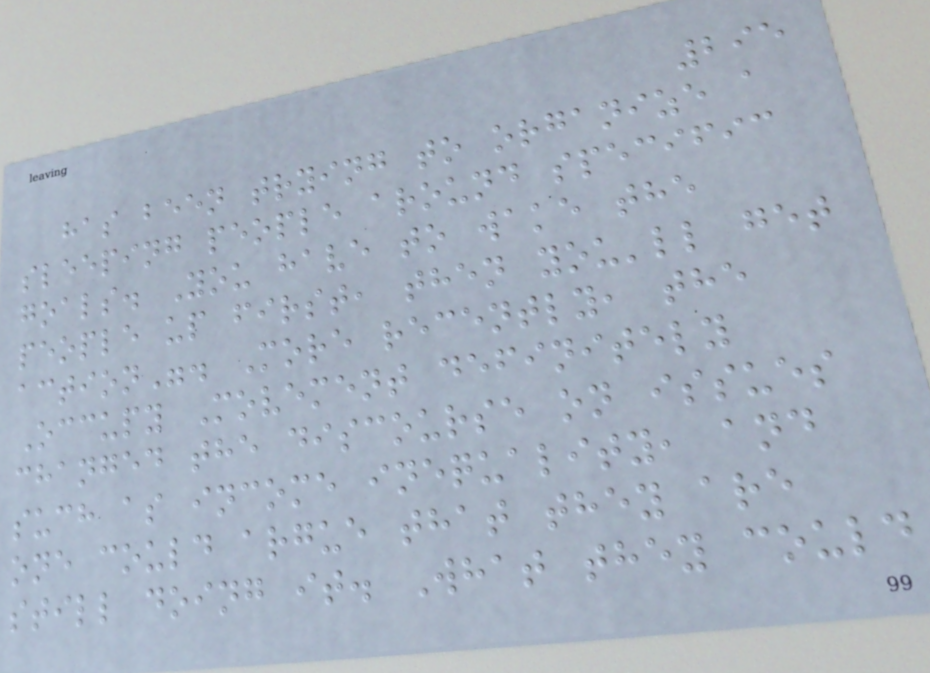295
has been trying to organize a
sleeping people around specific
goals. You have to wake the
people up first, then you'll get
action". More recently, the
Occupy Movement definitely
changed the discourse on issues
such as income inequality, and
one could argue that they are
still doing it. What they could
